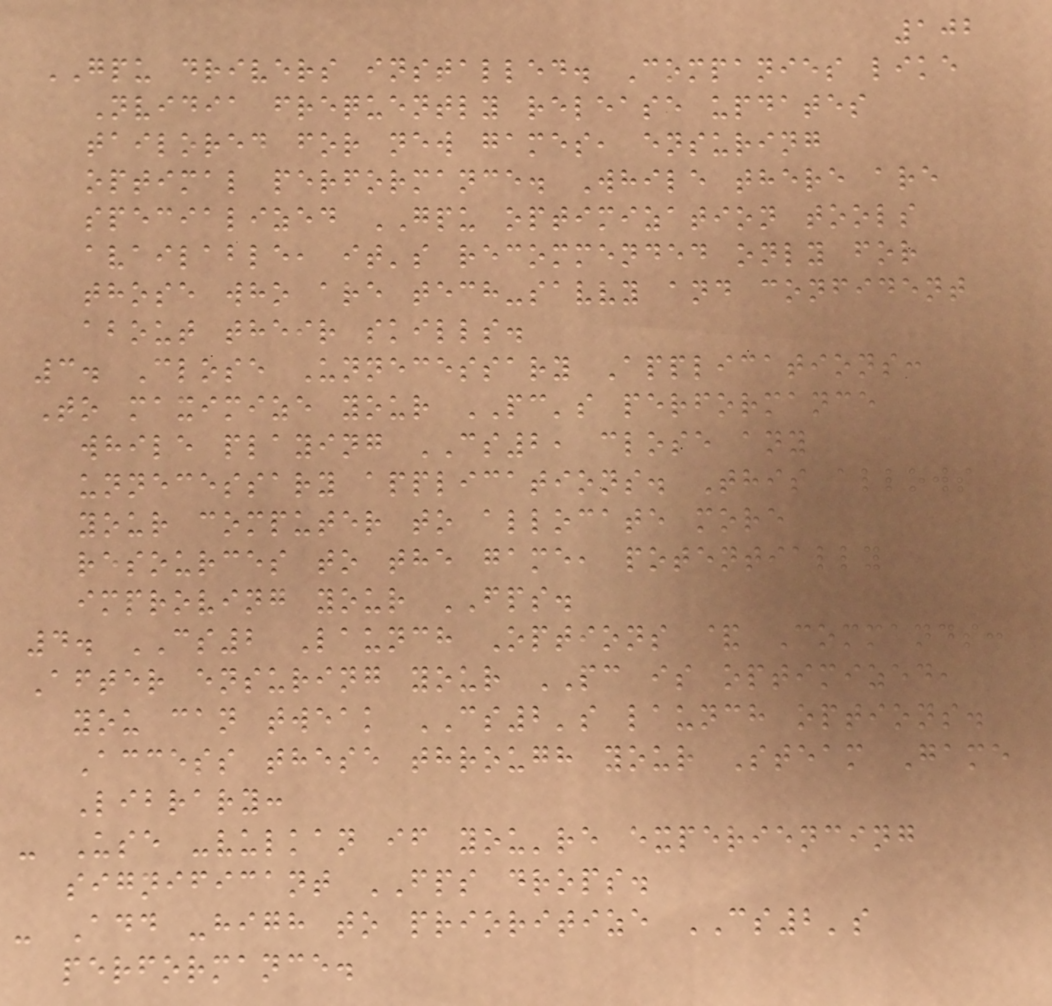102
GPU drivers installed. Companies like
Nvidia frequently release updates
tailored for new games, ensuring
optimal performance. While there are
specialized GPU optimization tools
available, it's recommended only for
those who are tech-savvy and confident
about their skills.
3. Close Unnecessary Applications:
To maximize your PC's performance
while playing CS2, close any
unnecessary applications. This allows
your computer to allocate more
resources to the game, potentially
improving your FPS.
4. CS2 Launch Options & Commands:
After ensuring your PC is optimized,
you can tweak CS2's launch options.
Access these through your Steam Game
Library:
- Use -vulkan if you're experiencing
significant FPS drops.
- Add -high to prioritize CS2's
performance.
